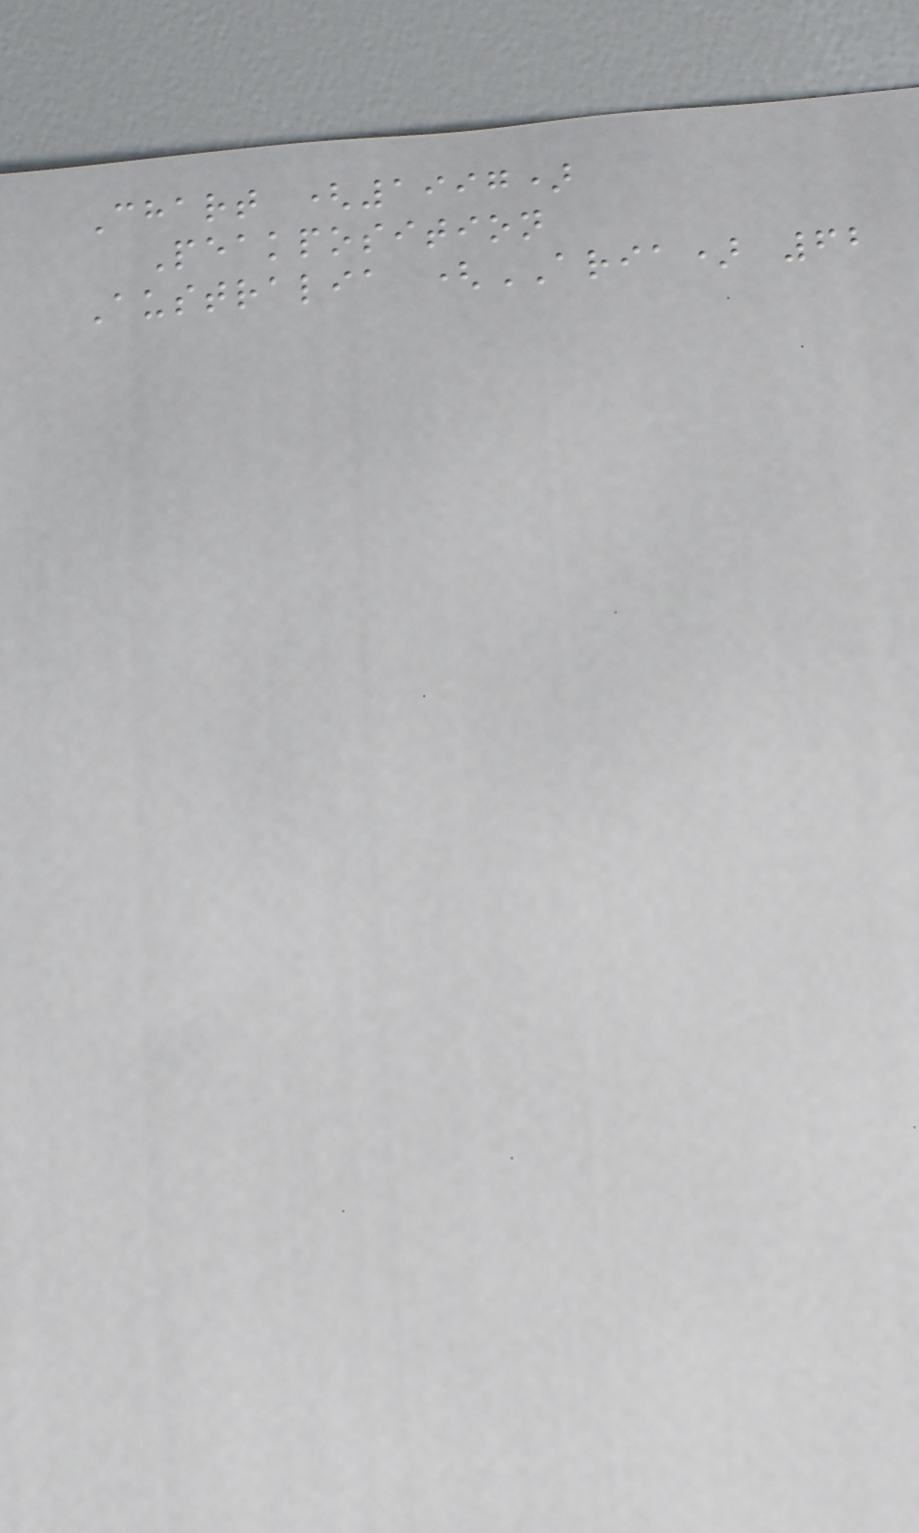Chart (1997)
Peakposition
Australia (ARIA) 62
